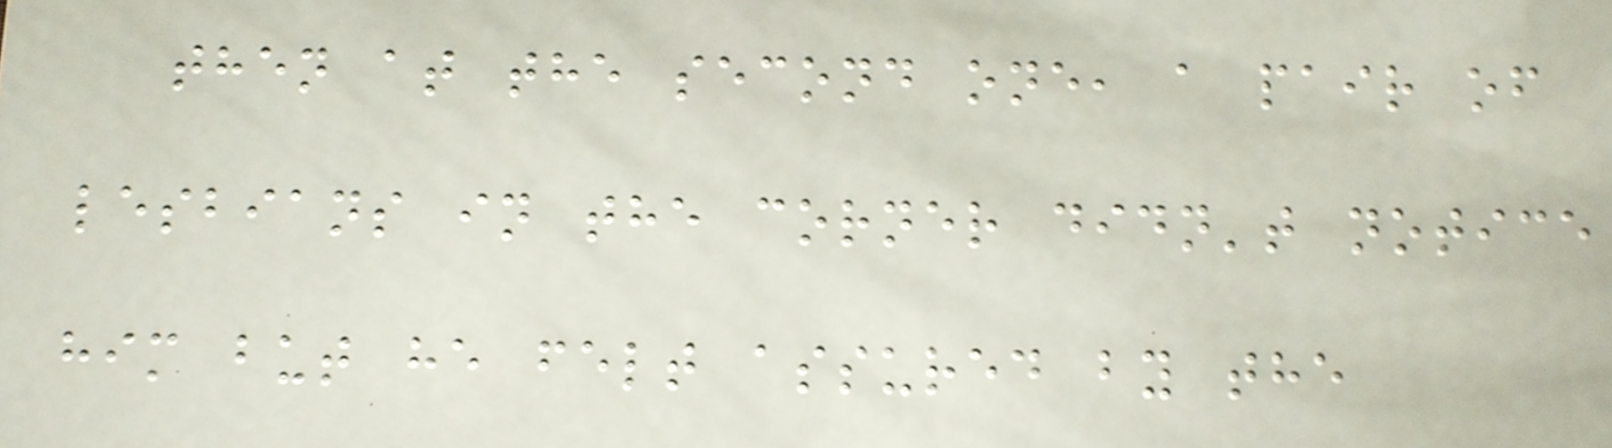then at the second one, a pair of
lesbians in the corner didn't notice
him but he felt assured by the
